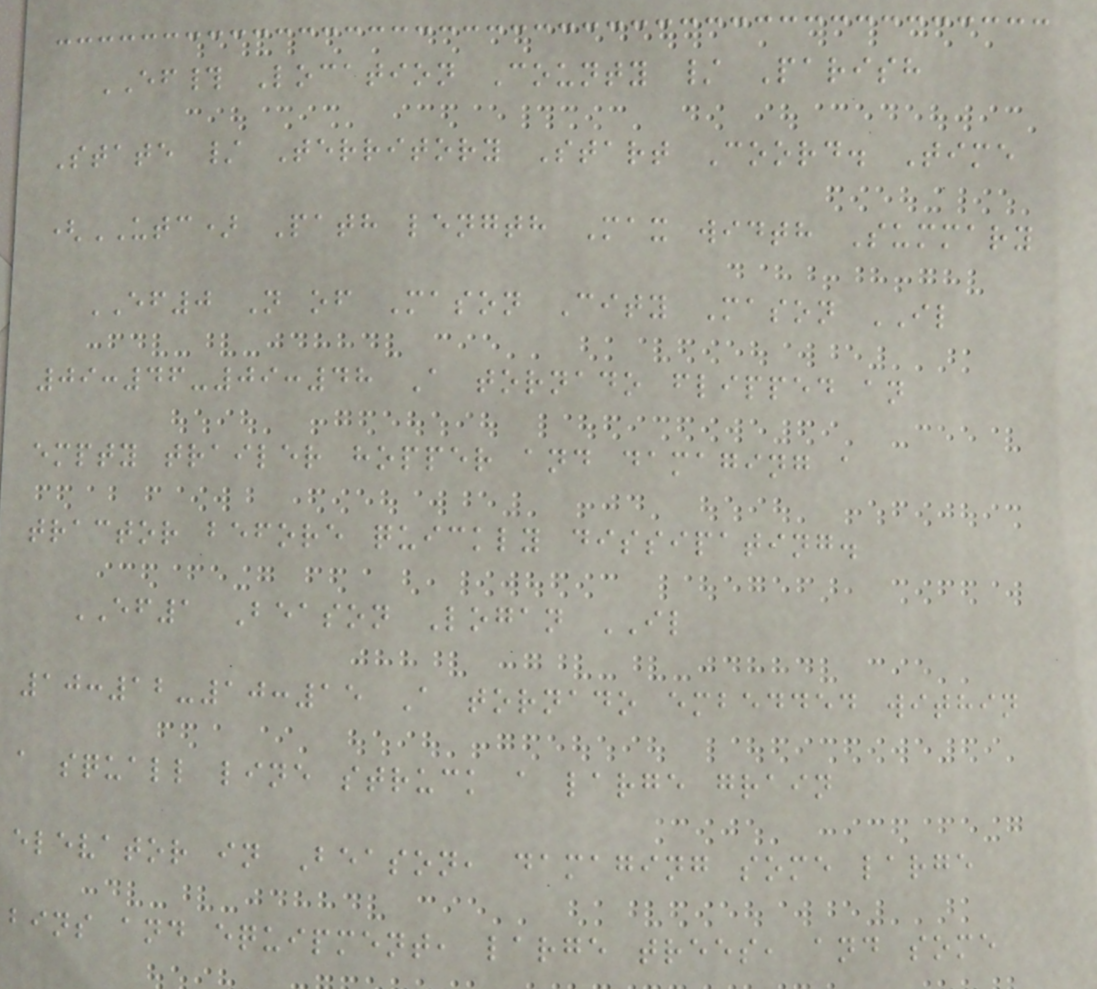EF# Location County / Parish
State / Territory Start Coord. Time
(UTC) Path length Max width Summary
EF0 N of Mason City Mason IL
09:46-09:48 A tornado flipped an
empty trailer hopper and damaging a
tractor before quickly dissipating.
EF1 Beason Logan IL
10:12-10:15 A tornado embedded within
a squall line struck a large grain
elevator in Beason, damaging some large
bins and equipment, large trees, and some
